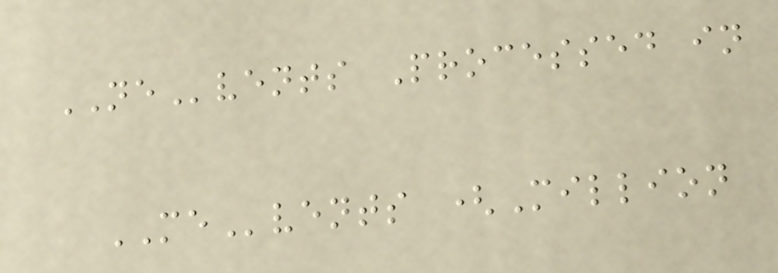NEvents Processed in
MEvents (Million
